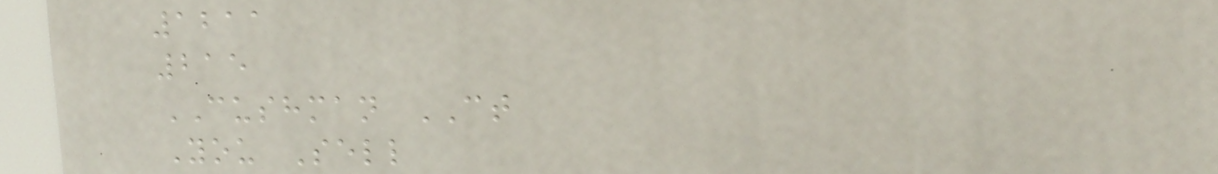1211
215
CUSHMAN CT
You Sell
